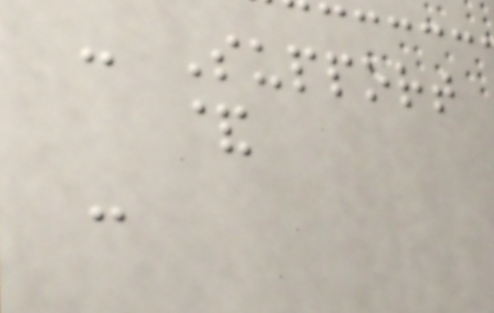- Support
&
-
